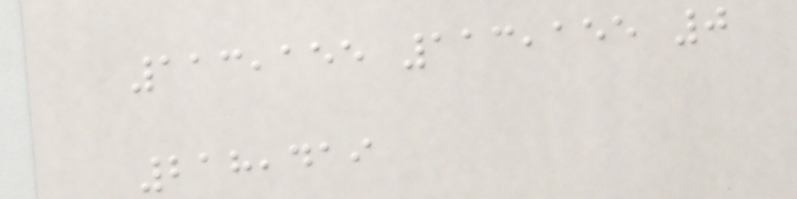113,155 113,155 0
218,419
